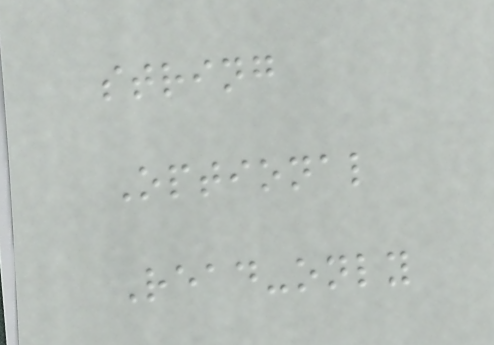string
Optional
Read-only
